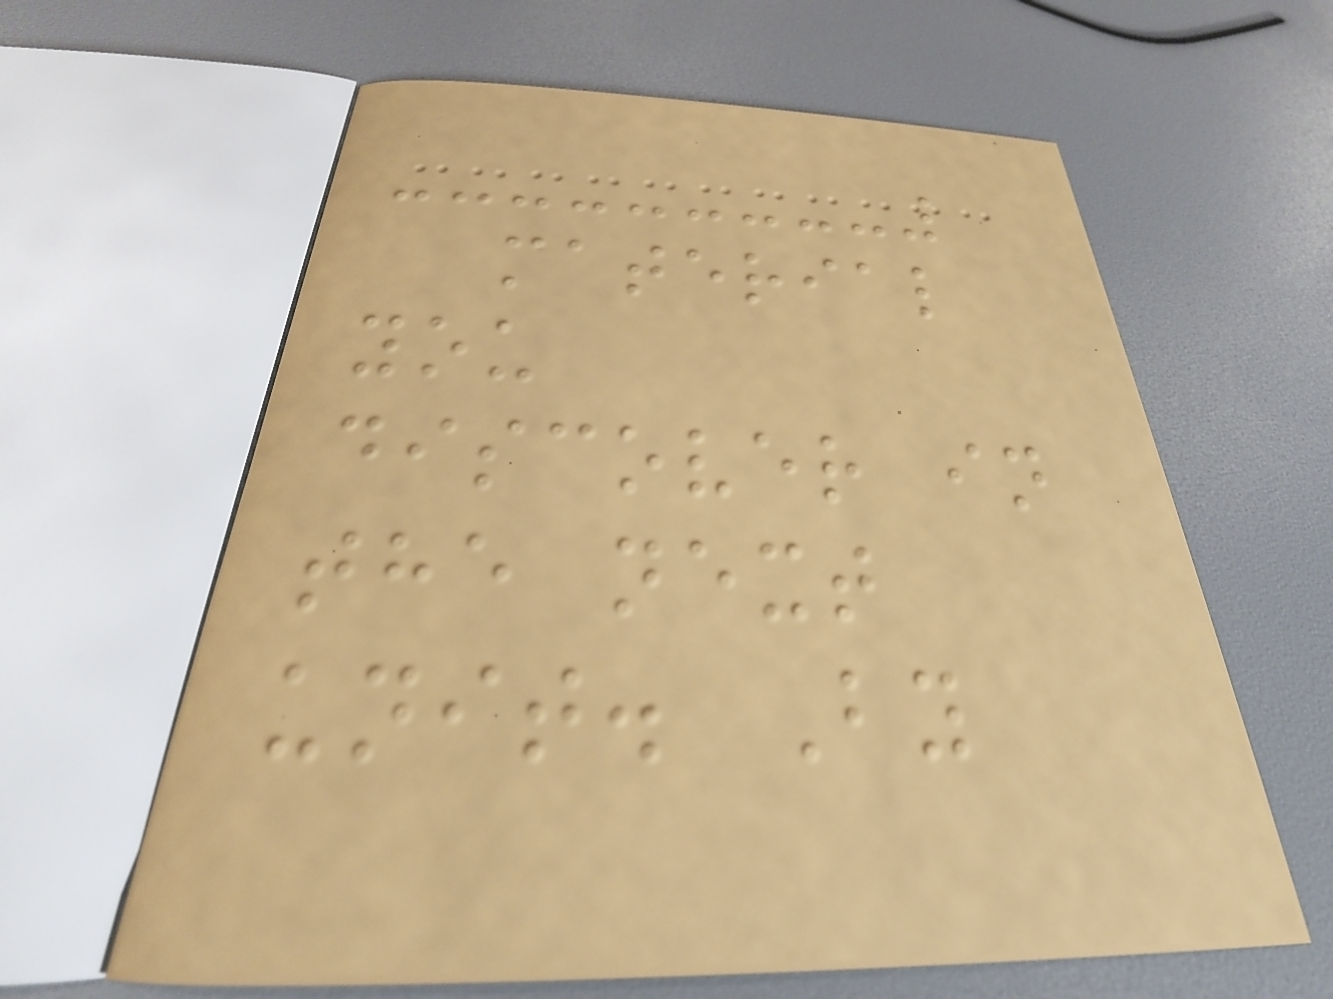material
you
discover in
the next
unit. By
